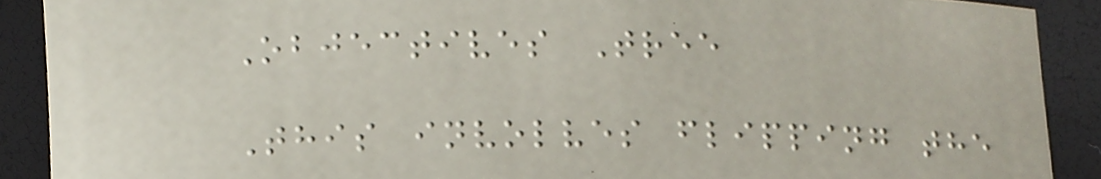Objectives Tree
This involves flipping the
